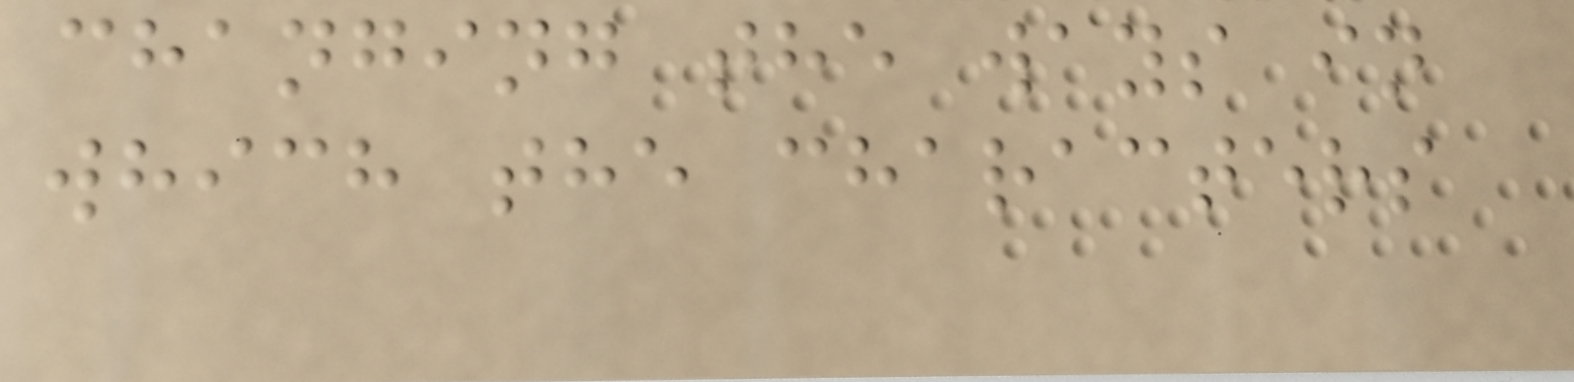changing the ways in
which the characters
